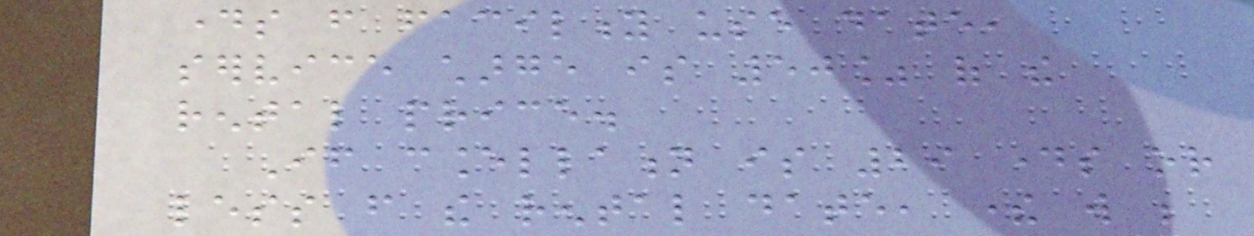days from facility use date,
service charge is 50% of the
rental price.
If cancellation is 29 days or
less from the rental date, there will be
